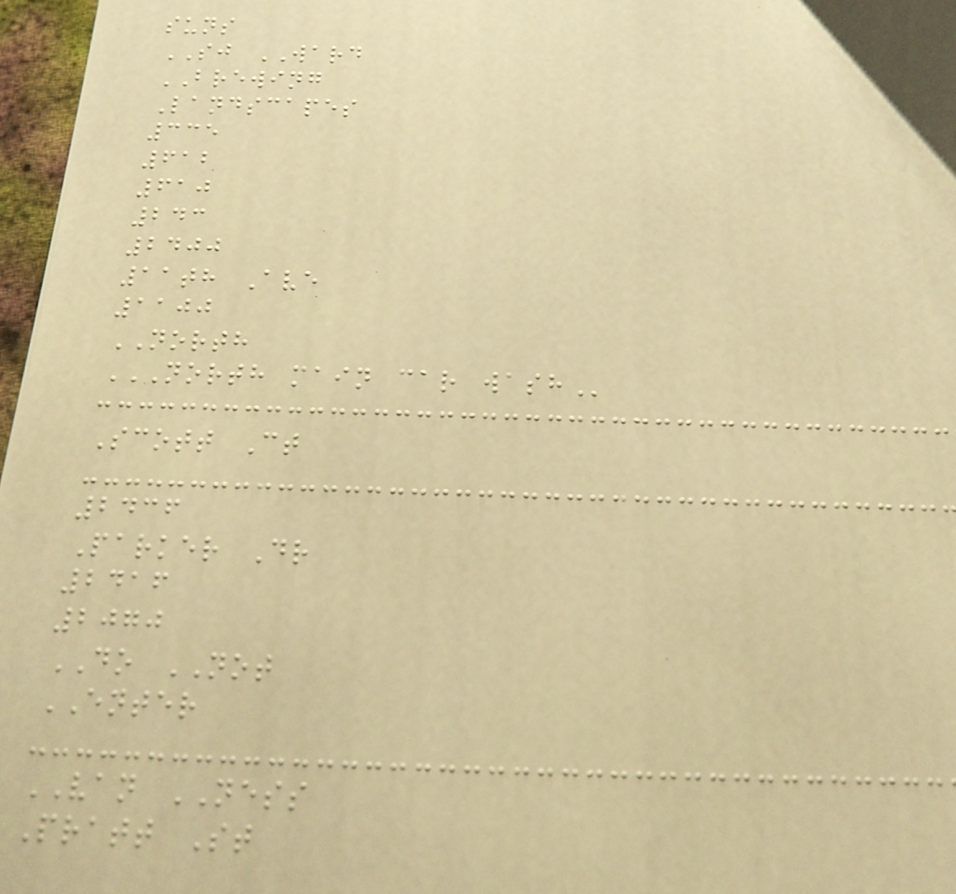suns
SJ WARD
BREWING
Landscapes
335
612
610
243
2400
11th Ave
1100
NORTH
NORTH MAIN CAR WASH
Scott Ct
2436
Parker Dr
2416
2070
DO NOT
ENTER
VAN NESS
Pratt St
